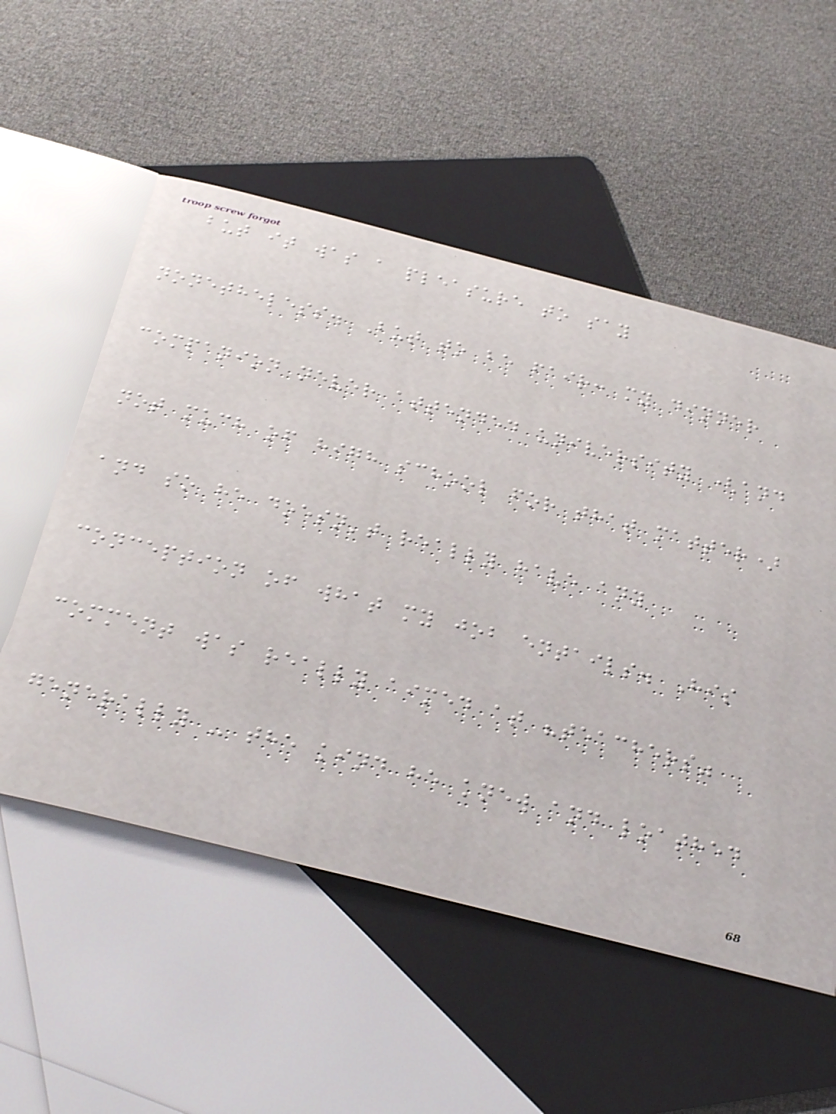but it was a pleasure to say
nonetheless. But to be fair: my dinner
companion never attended university (and
not much of high school for that matter)
and so he doesn't really have any
conception of what my job entails. His
comment was really aimed at "teachers"
generally - the kind he knew and loathed
